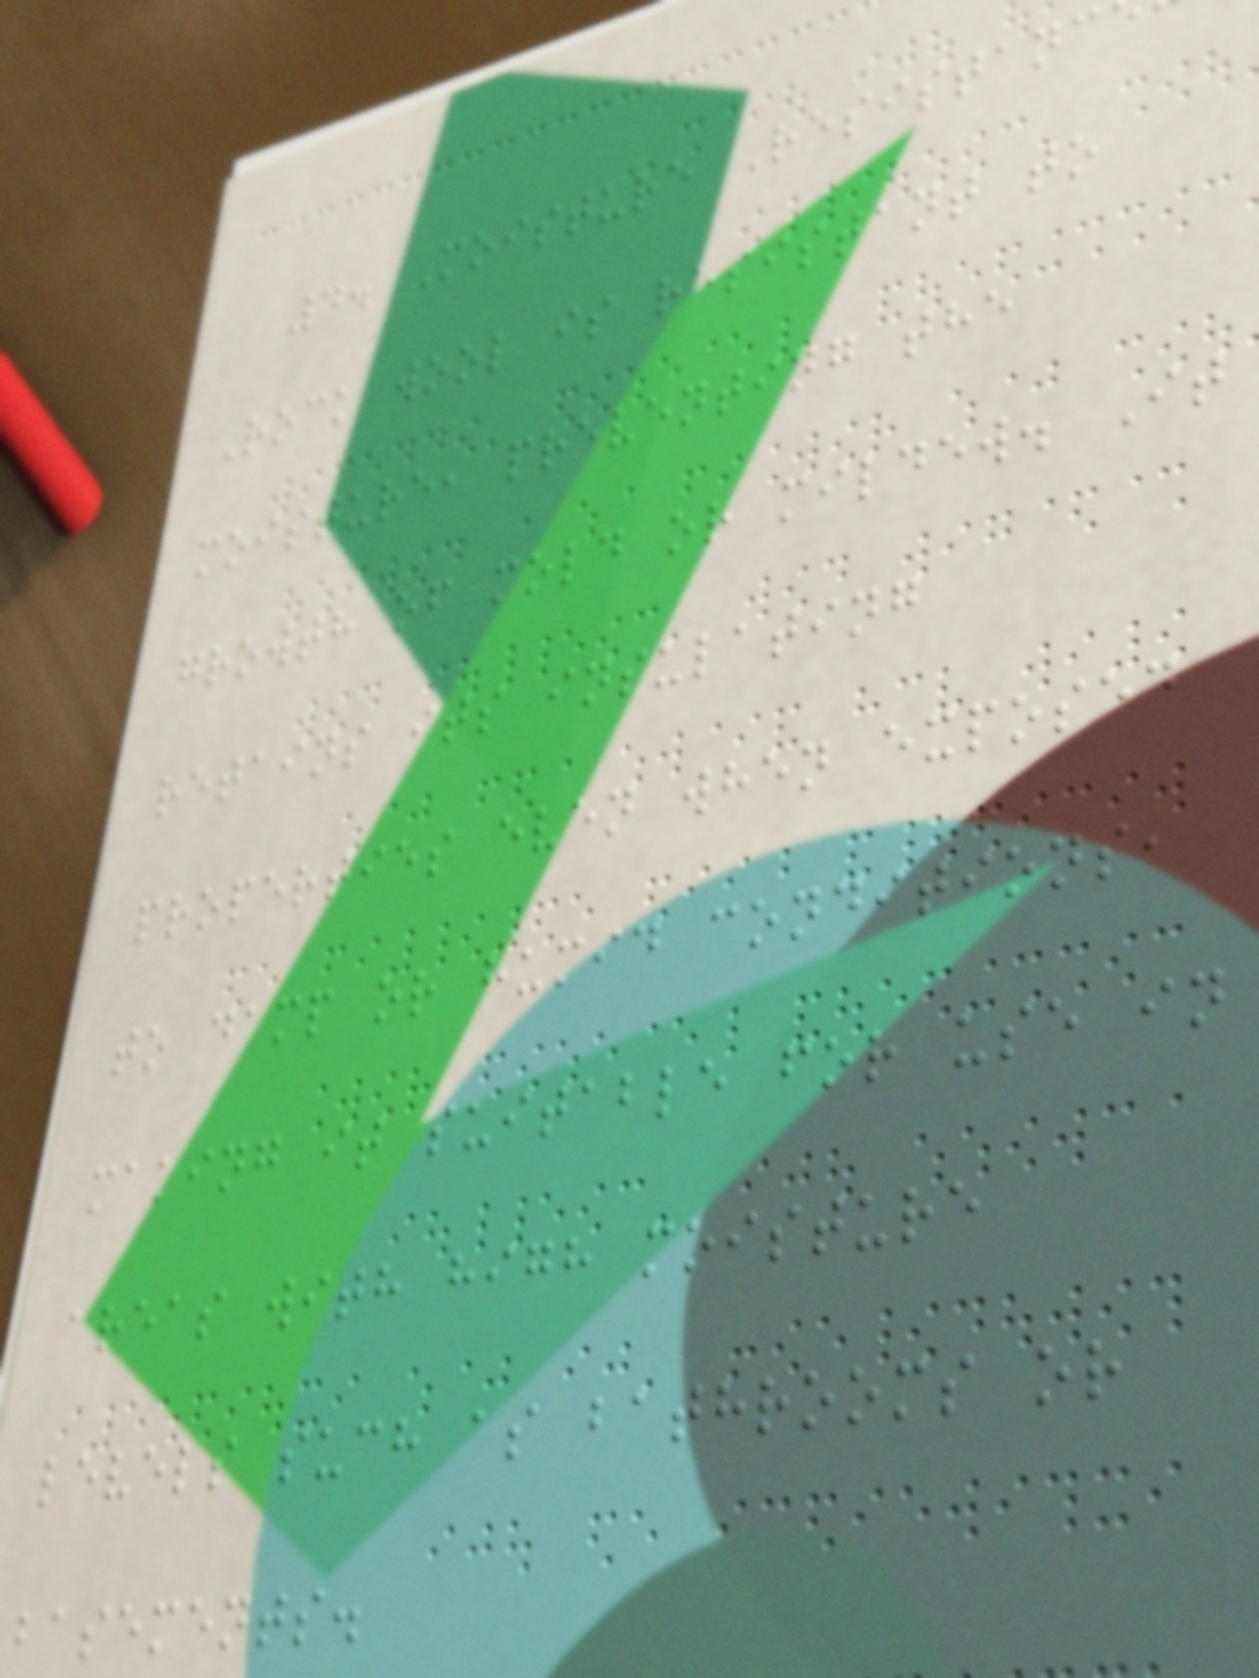4. Moisture Resistanc
Rock wool is resistant to
moisture, preventing the
growth of mold or mildew. It
retains its insulating
properties even when exposed
to damp or humid conditions,
making it suitable for use in
areas with high moisture
levels such as bathrooms or
basements.
